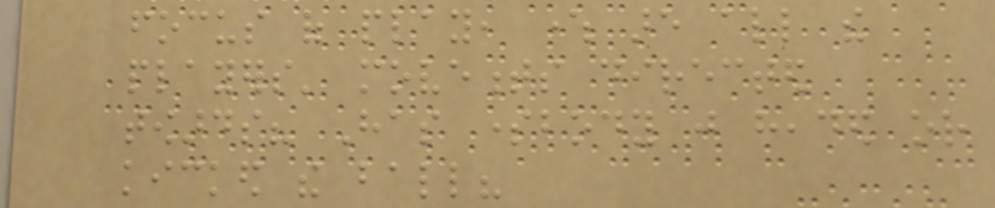focus of play, where are all the
players' movements directed
towards? Has somebody just headed or
kicked the ball?
